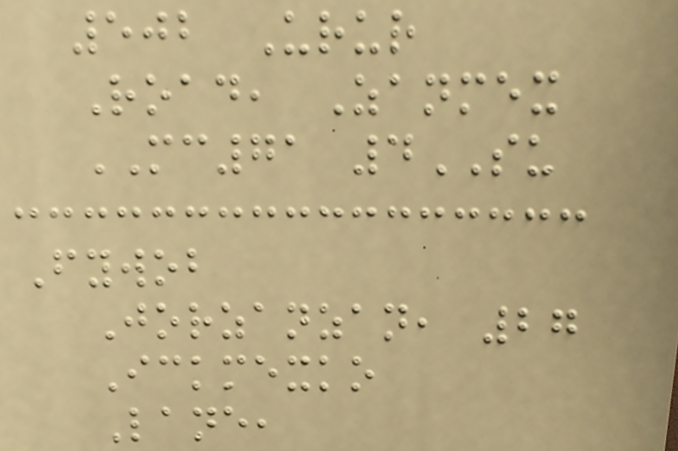502 Urur
Road, Zanmex
MC71 4SU
Fywob
Jorzanzan, 27
Ickmexko
Lane,
